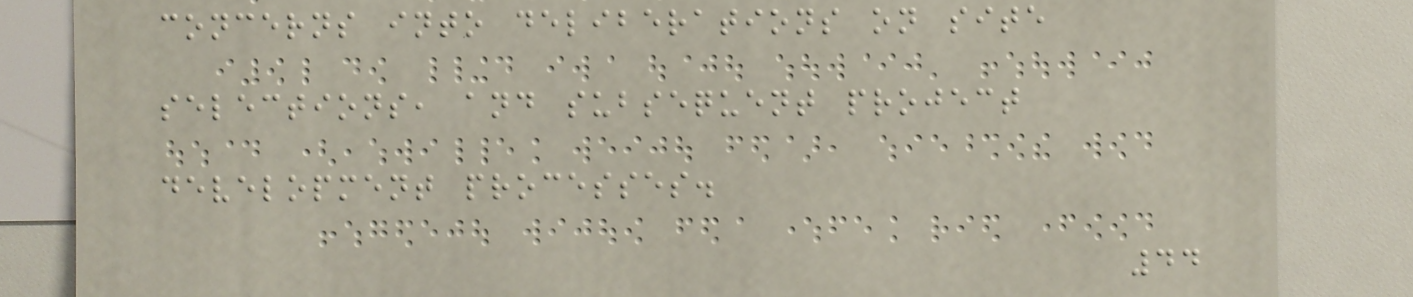concerns into deliberations on site
selections, and subsequent project
development processes.
44
